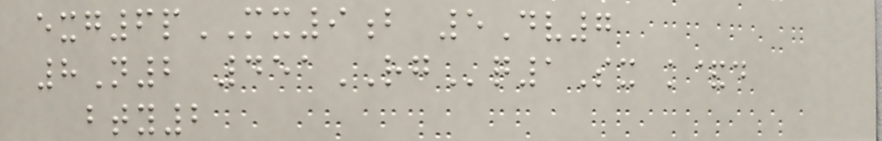exg6pMX9b 5Dv7
8N2 451RGq1Sx k&d
bty2
